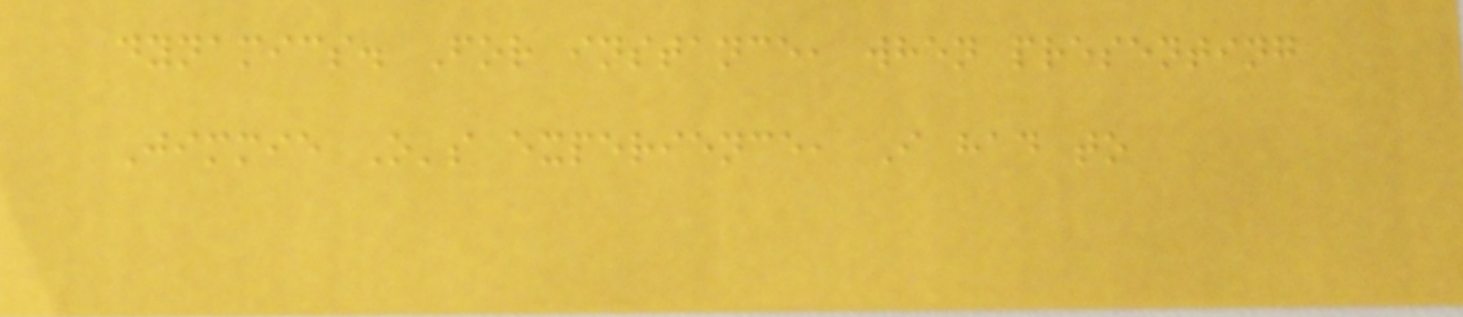dynamics. For instance, when presenting
Jimmie O's experience, I had to
